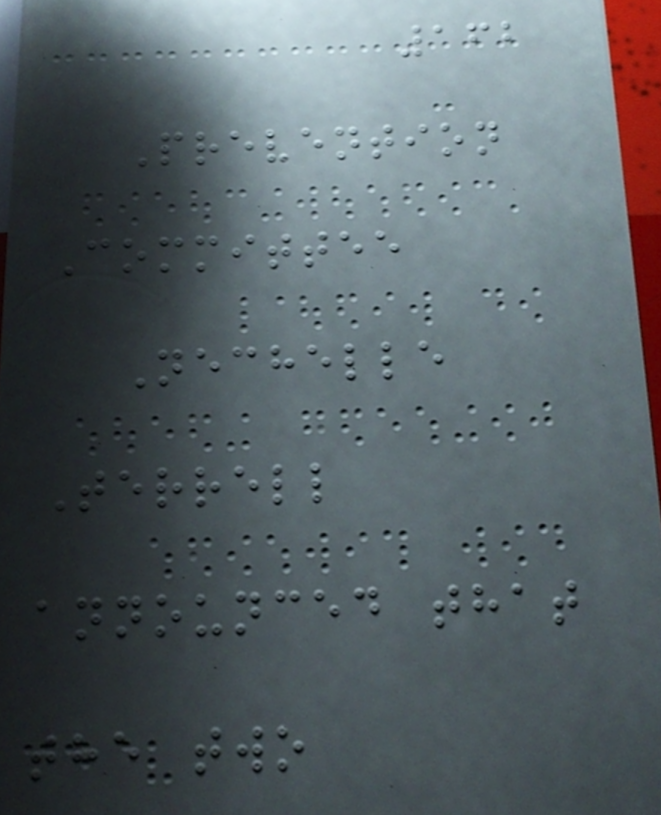162
Prevention
Committee
Nechelle
Terrell
announced that
the two
